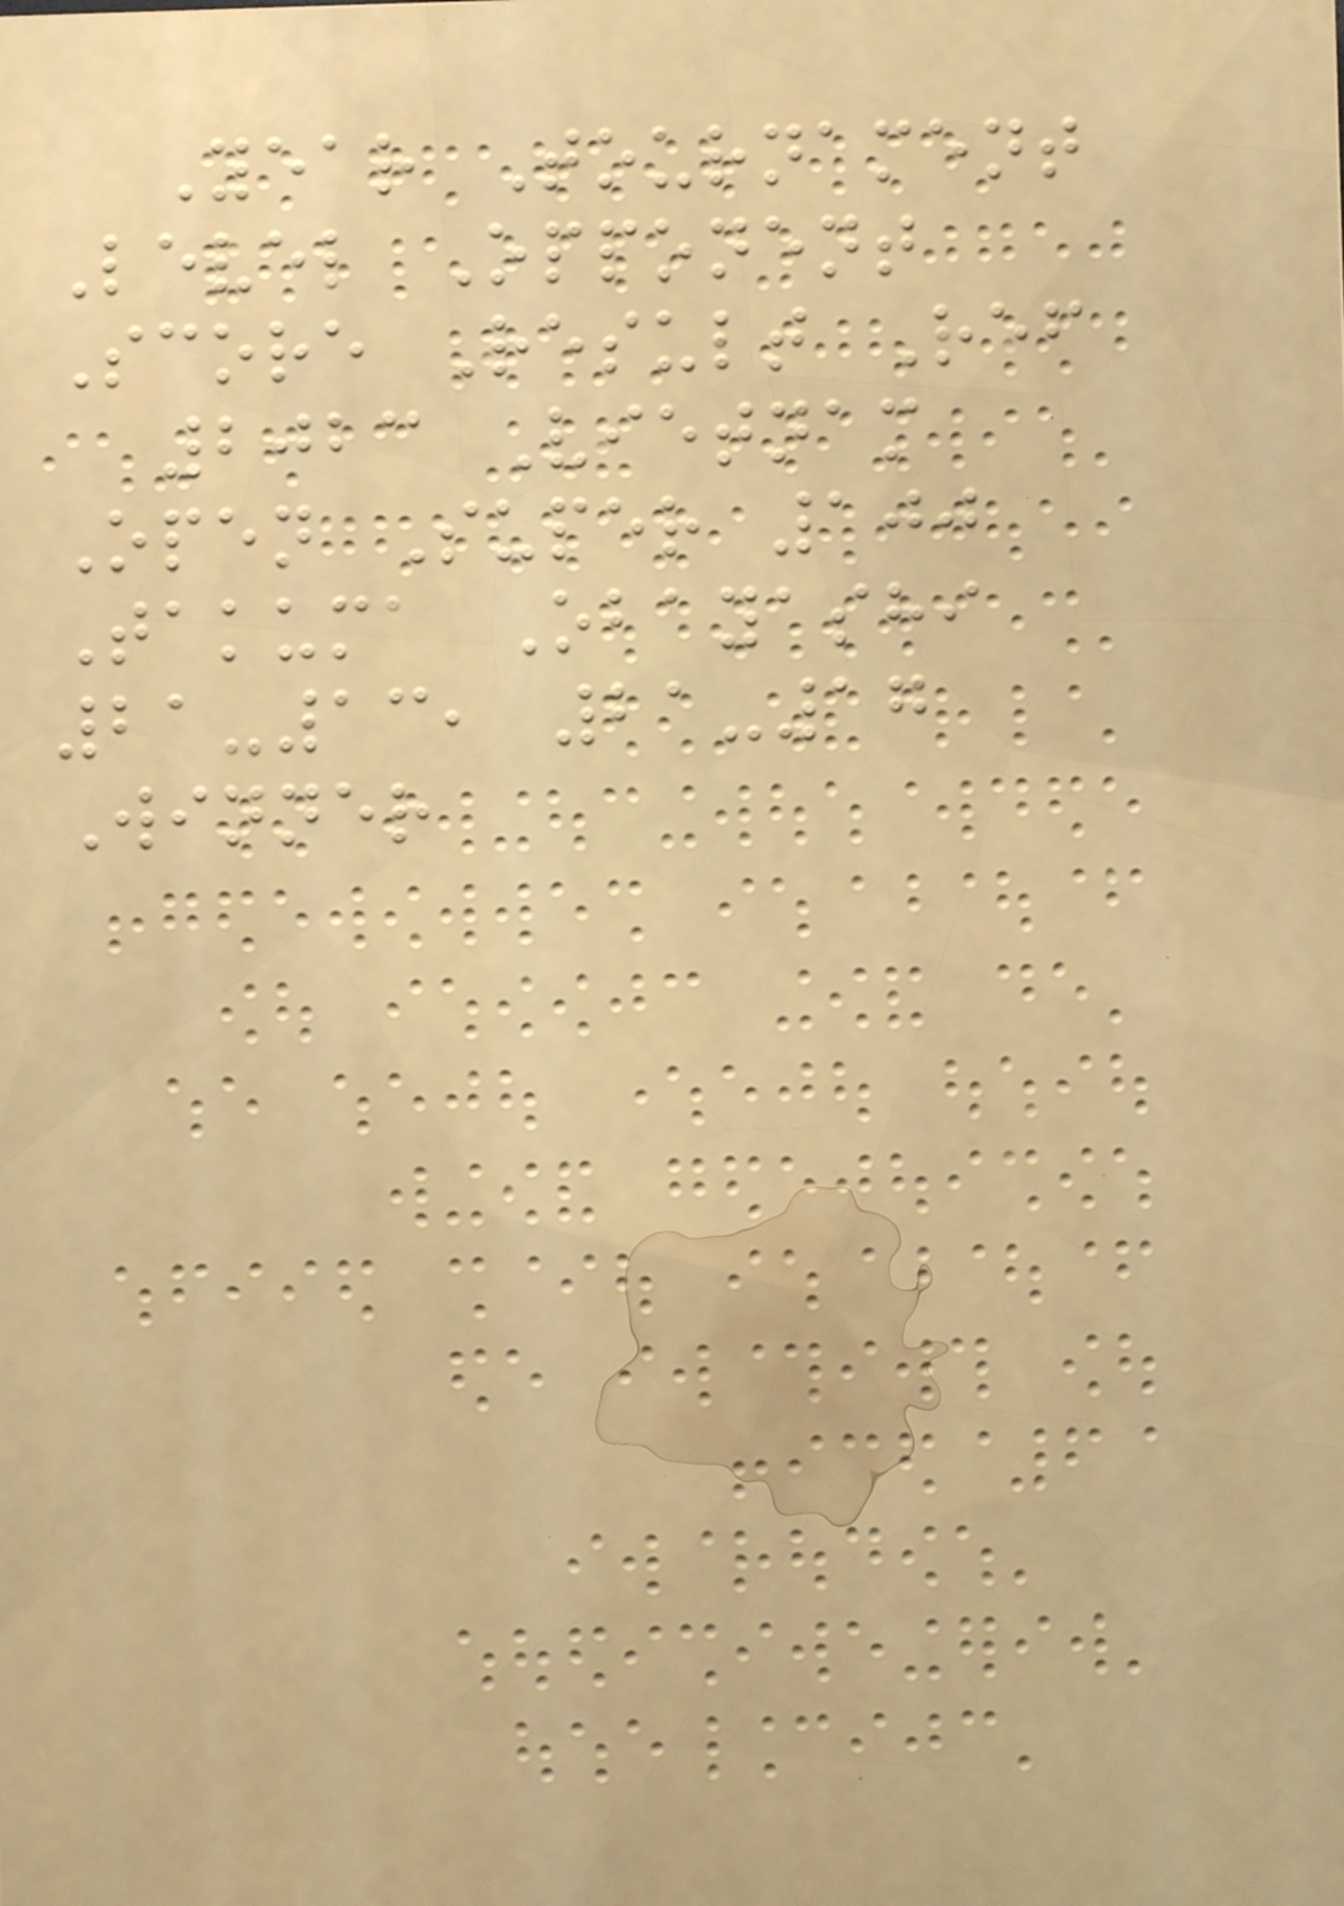Year Tournament
Level Opponent
Score Result Ref
2023 Vietnam
Open Super 100
Takuma Obayashi
21-13, 21-17
Winner
